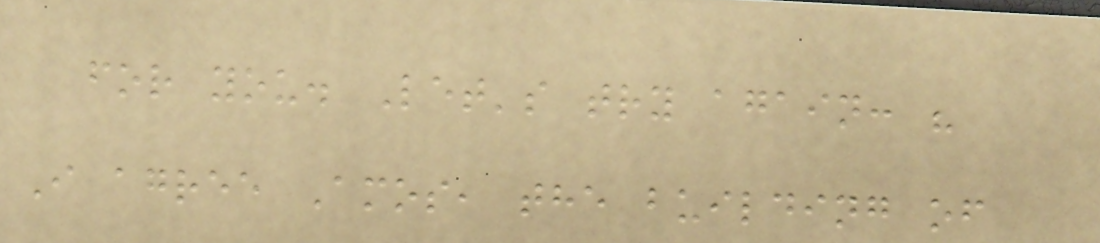for you. Let's try again: "
I agree Amos, the building of
